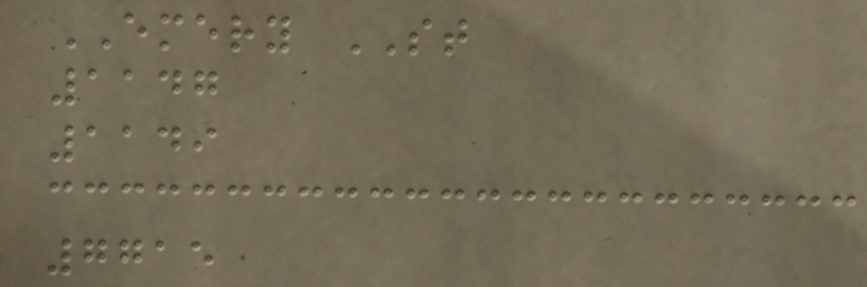EMERY ST
1147
1149
7715
